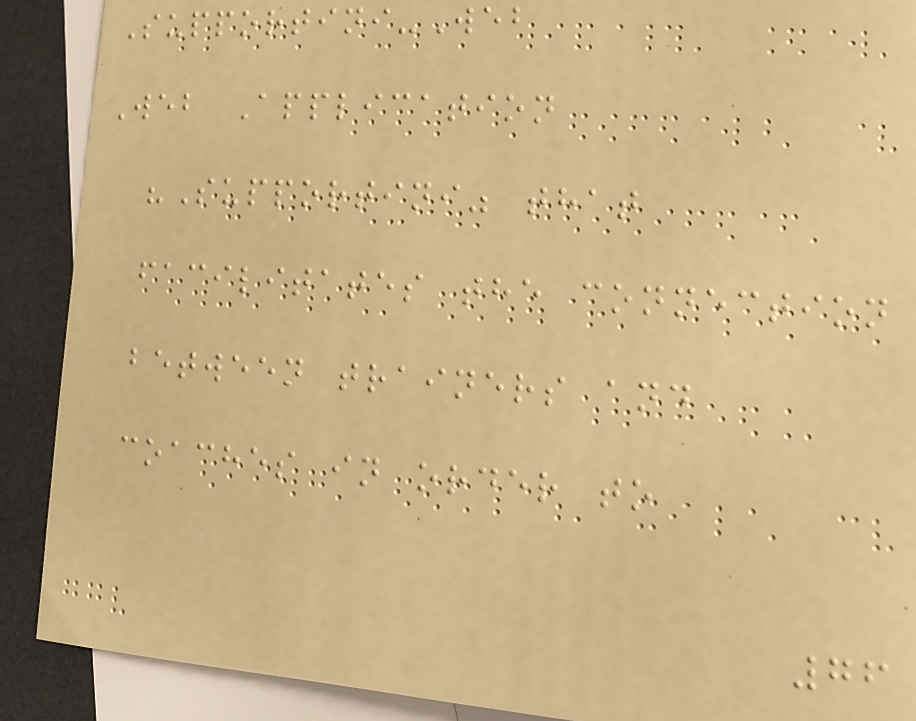Supportini-Web
Web Application
"Supportini" that
facilitates the connection
between trainers and
coaches in order to
76
